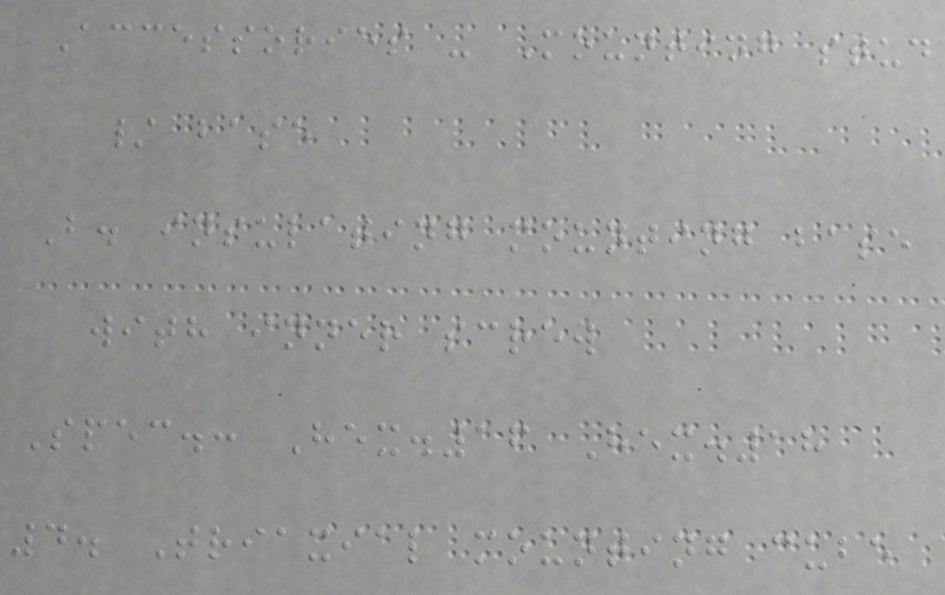Accessories - Mounting stud
/ base
B. insulating mounting base
with inner screw
Spec.: Hex.16 Hex.18
4. Triaxial mounting cube
